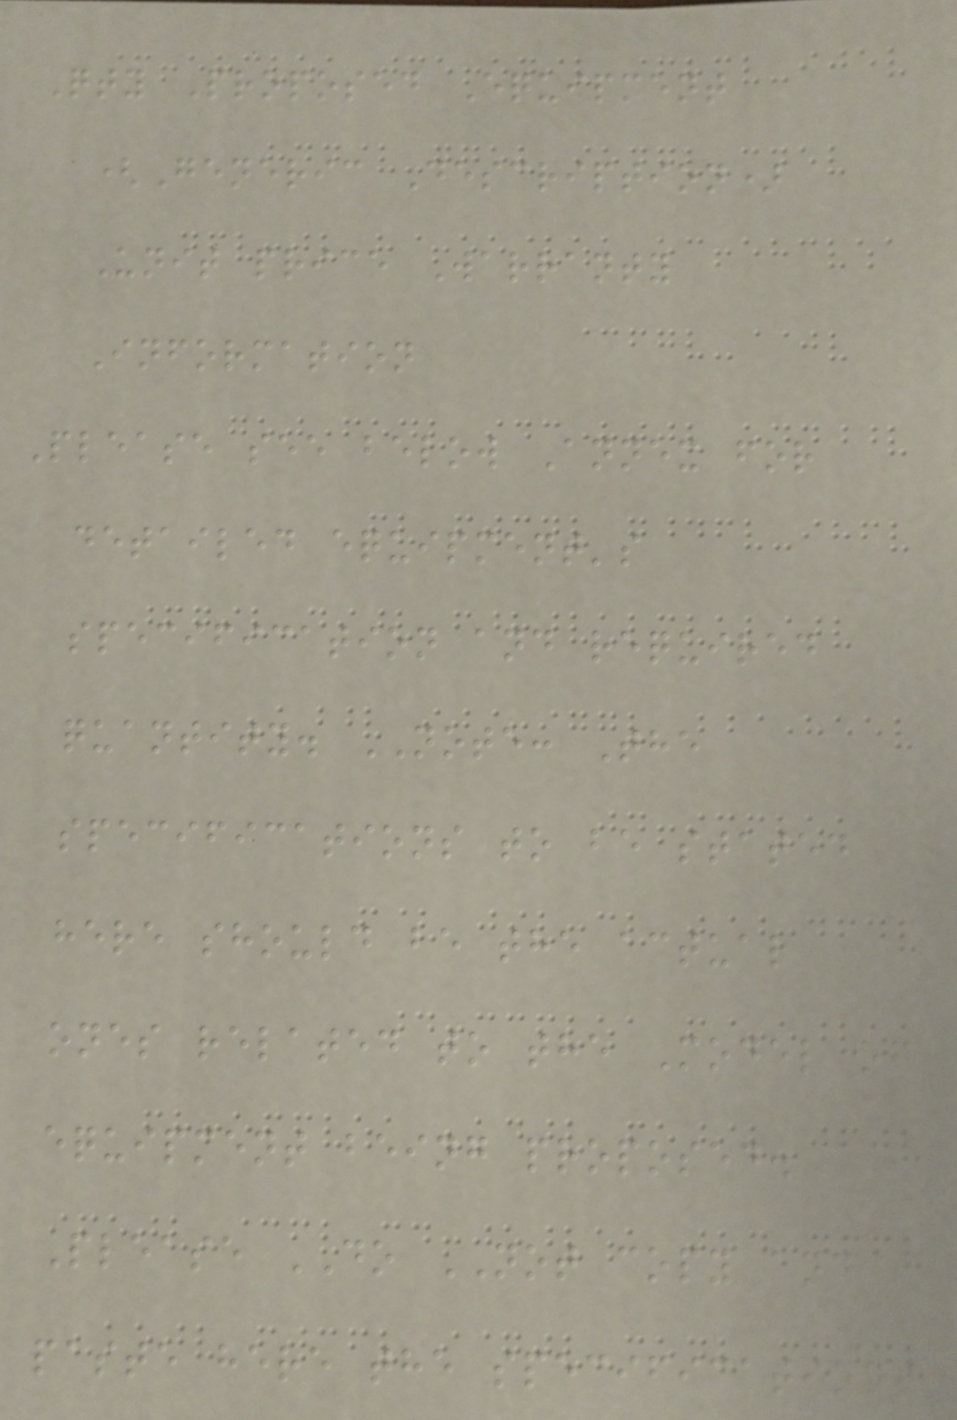Qty Proposed Equipment
(Generic Description)
Unit price Warranty
Information
Please see below Annex for
detailed equipment's
specification and required
quantity. NOTE: The
specifications to be stated
here should be the actual
ones related to the Model of
equipment being proposed.
Please DO NOT copy and
paste here the specifications
